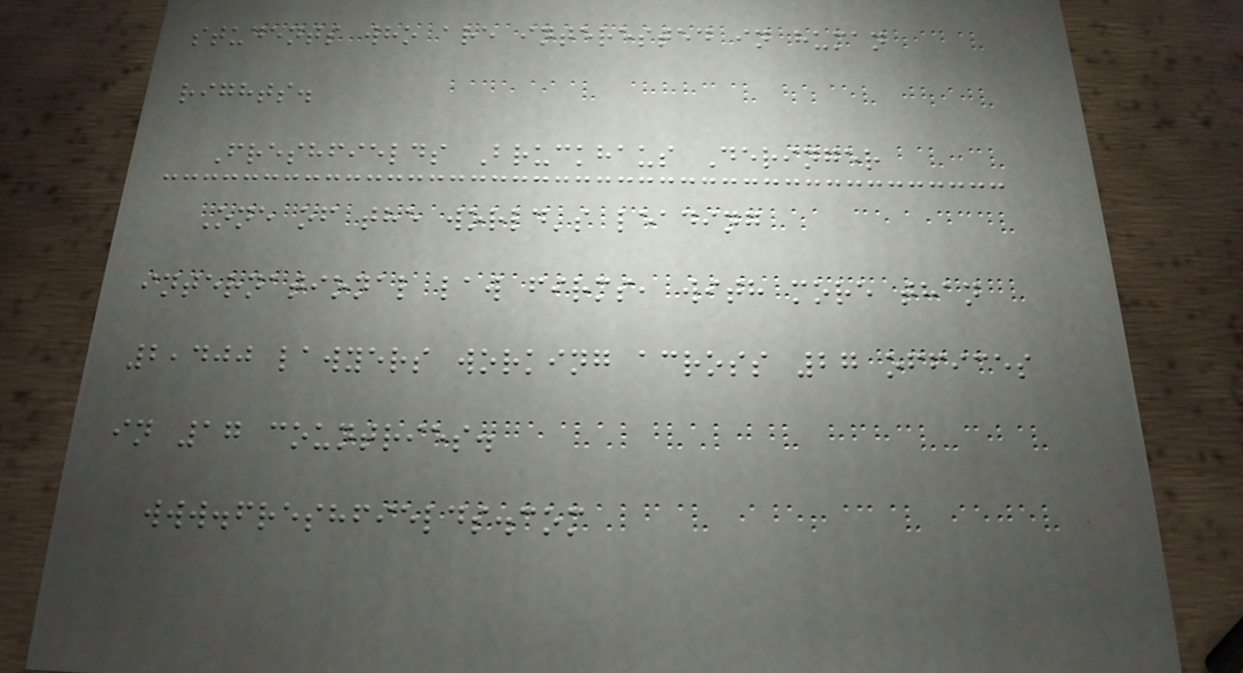students who are interested in human
rights.
Freshfields Bruckhaus Deringer
One of the world's leading
international law firms, with more than
2,400 lawyers working across 27 offices
in 17 countries.
www.freshfields.com
